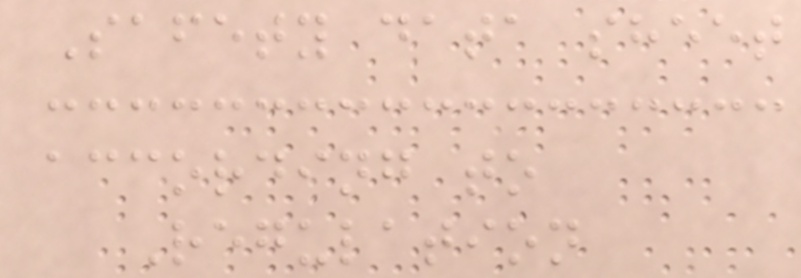Safety data sheet
according to
Regulation
